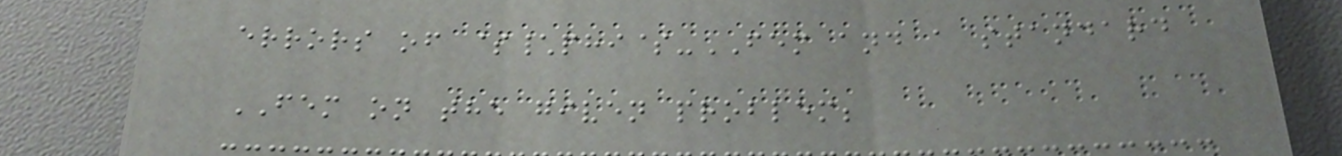errors of $\phi$-FEM and a standard
FEM on the given problem;
